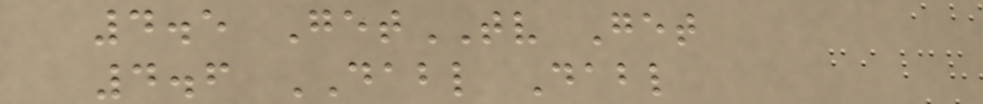4.5 GetTV Get
4.6 DABL Dabl
